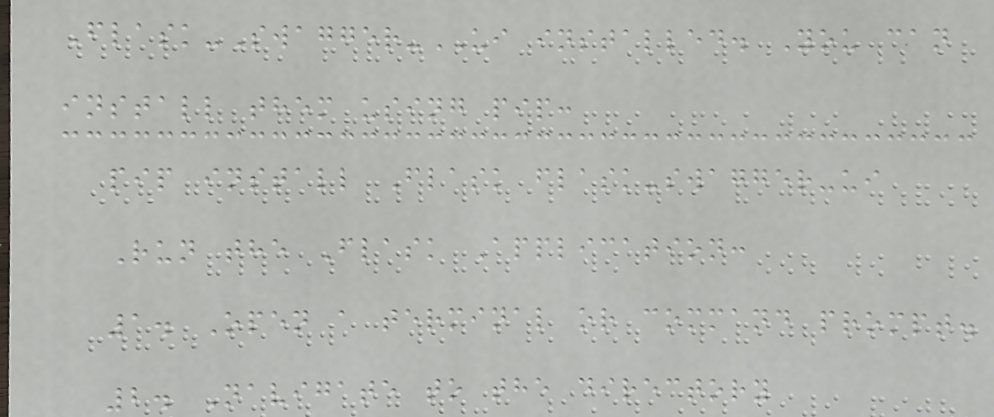Flask-Swagger-UI installed. You can
install them using pip:
pip install Flask flask-swagger-ui
Run the Flask Application:
1. Open a terminal or command prompt.
2. Navigate to the directory
